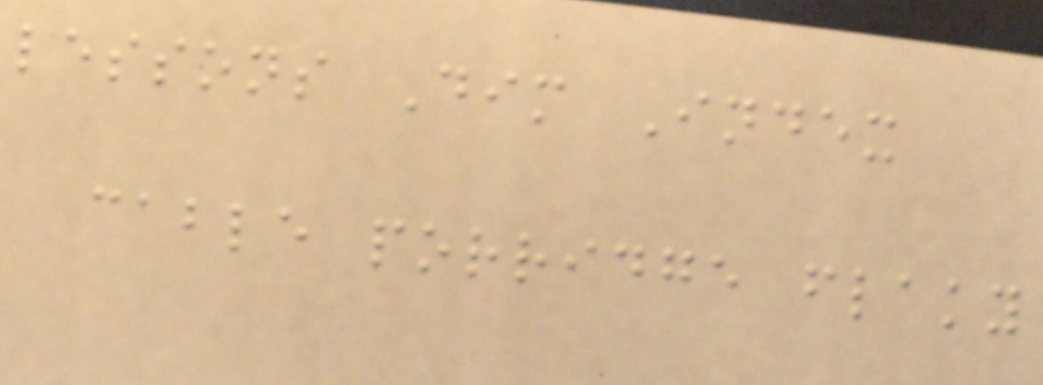lessons Dim Index
cable porridge flaky
